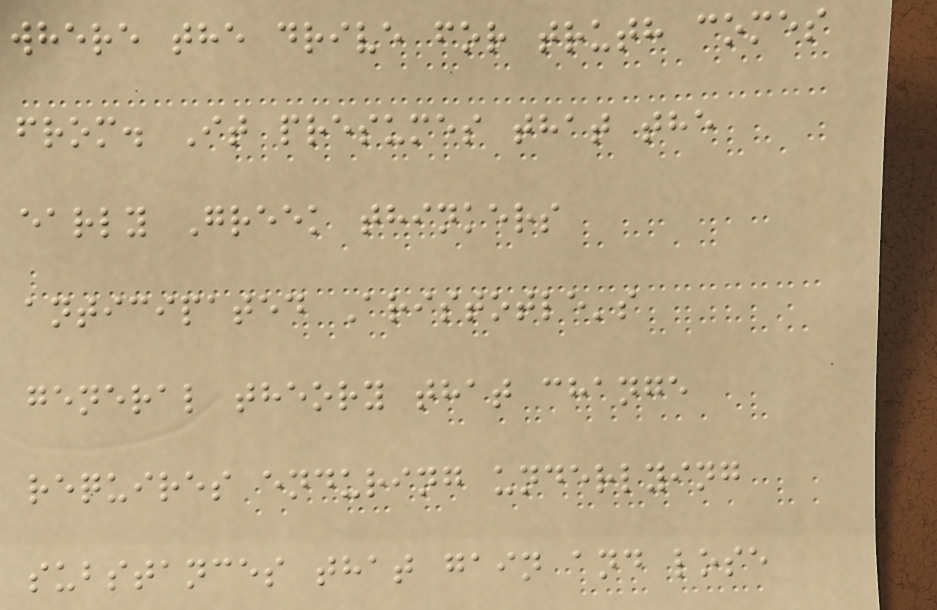where the drive for truth comes
from. It presumes that the
early Greek thinkers
anticipated Aristotle's
general theory that change
requires enduring underlying
substances that gain and lose
